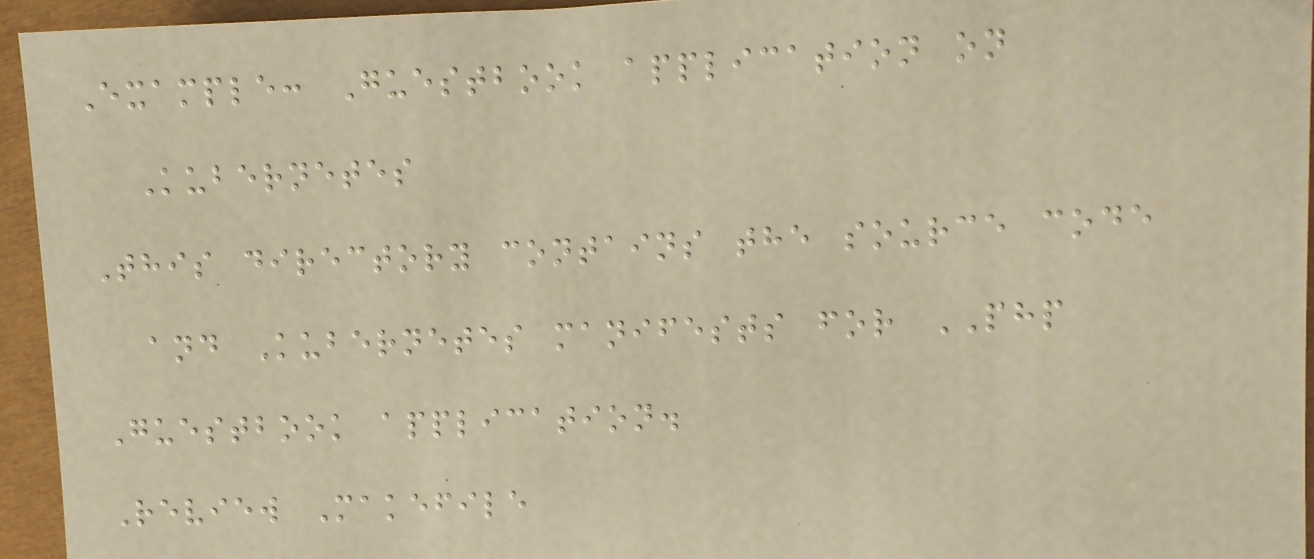Example: Guestbook application on
Kubernetes
This directory contains the source code
and Kubernetes manifests for PHP
Guestbook application.
Review Makefile
